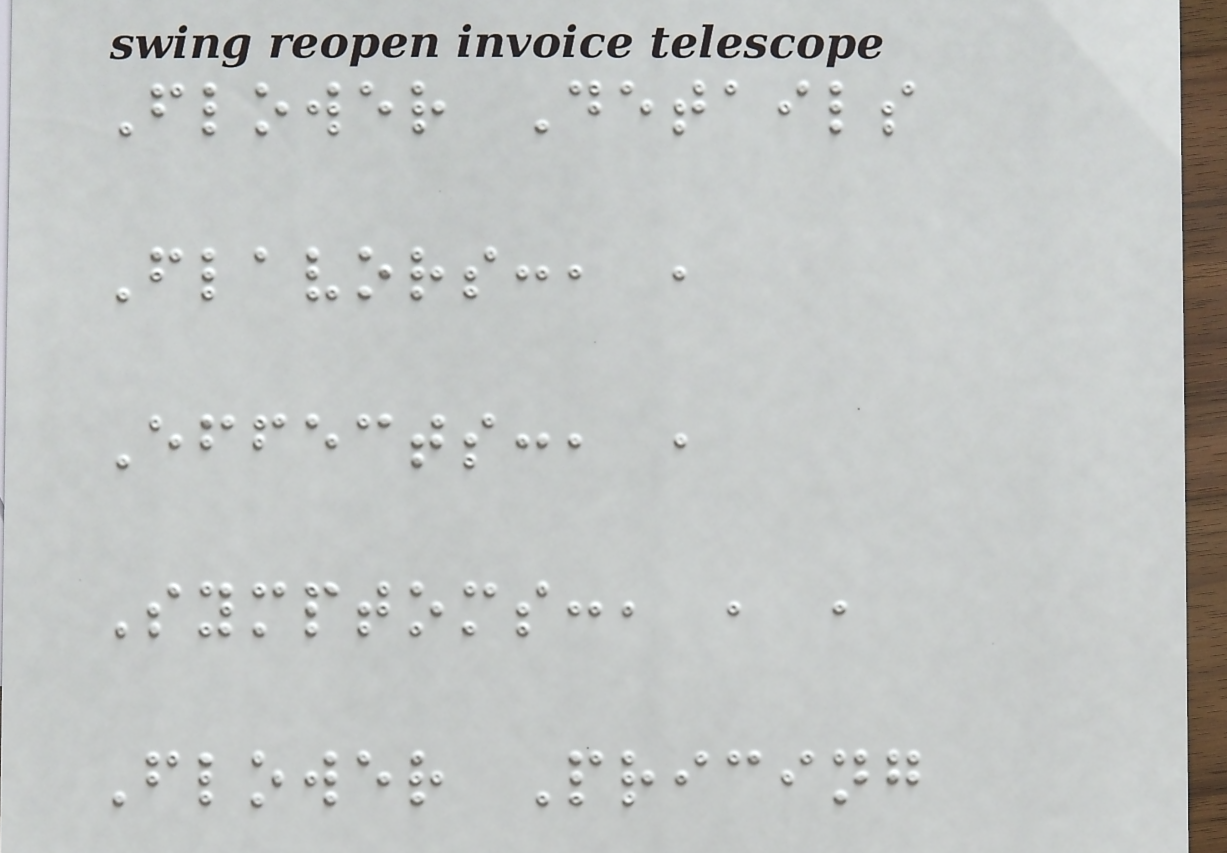Flower Details
Flavors:, ,
Effects:, ,
Symptoms:, , ,
Flower Pricing
